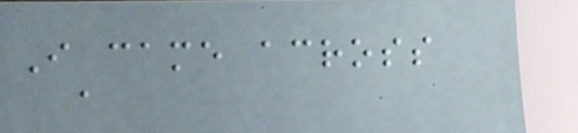I came across
a
